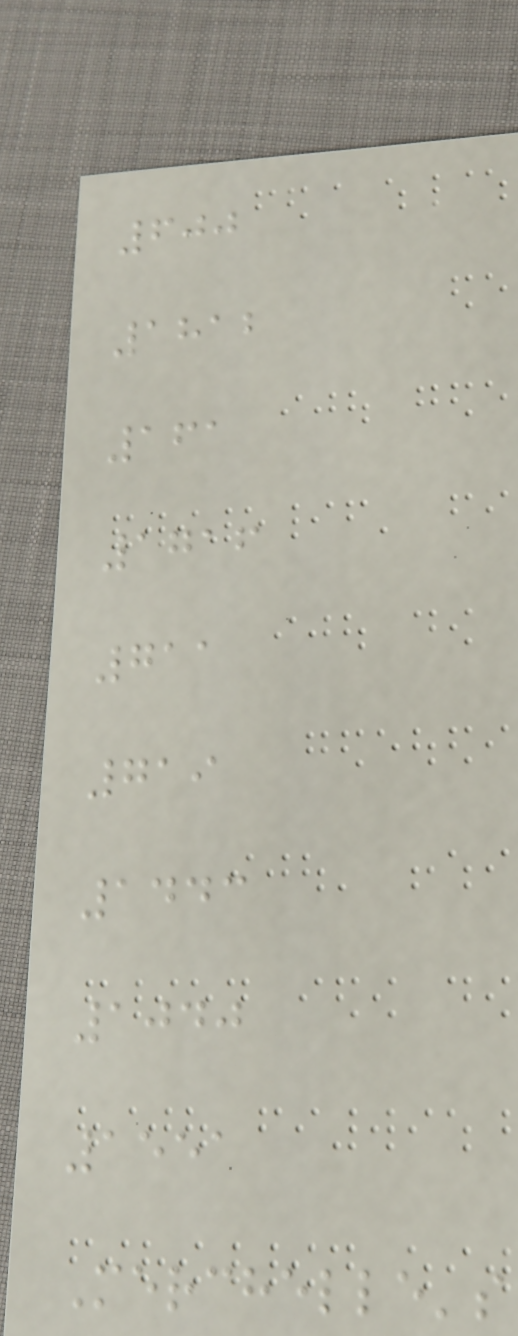600
1812
161
1716
711
719
1443
1040
1551
Merchelle's
